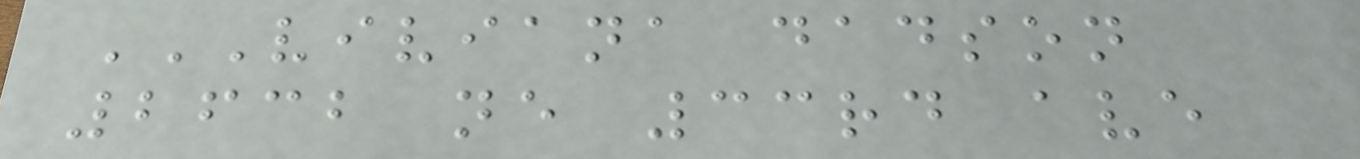VIVIANA DADSON
2632 NE 33RD AVE
